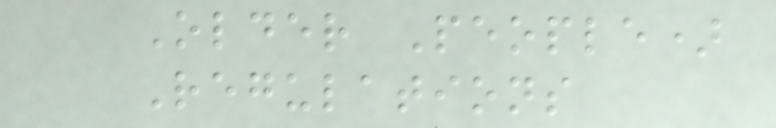Older People)
Regulations
